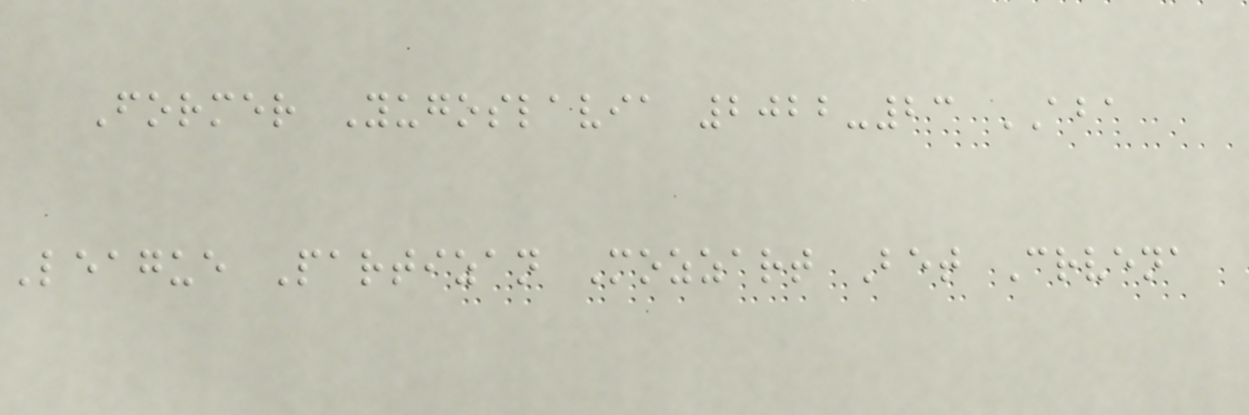Former Yugoslavia 2022-23 ABA
League Partizan Mozzart Bet Crvena
